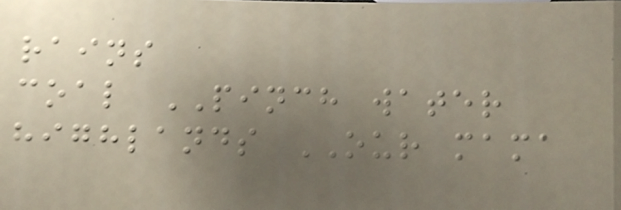rains
coal PINCH water
highlands OUR mama
